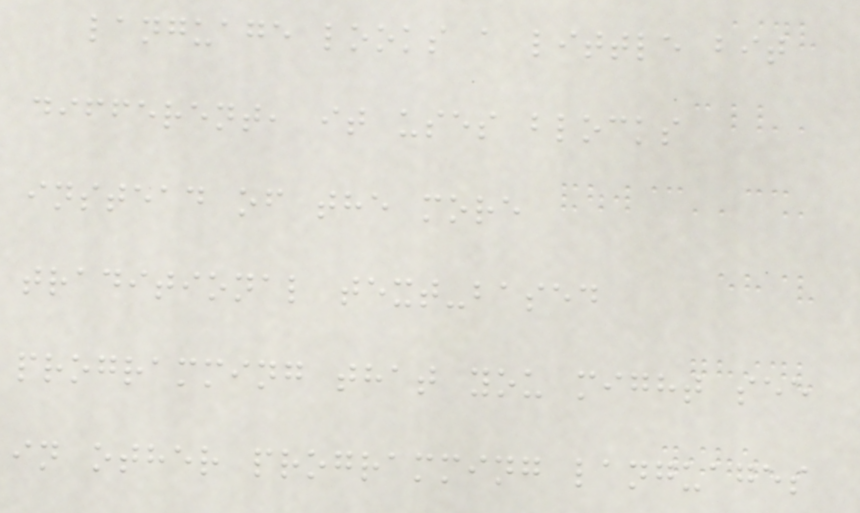language looks a little bit
different, it uses blocks
instead of the more
traditional text-based
programming that you might see
in other programming languages
